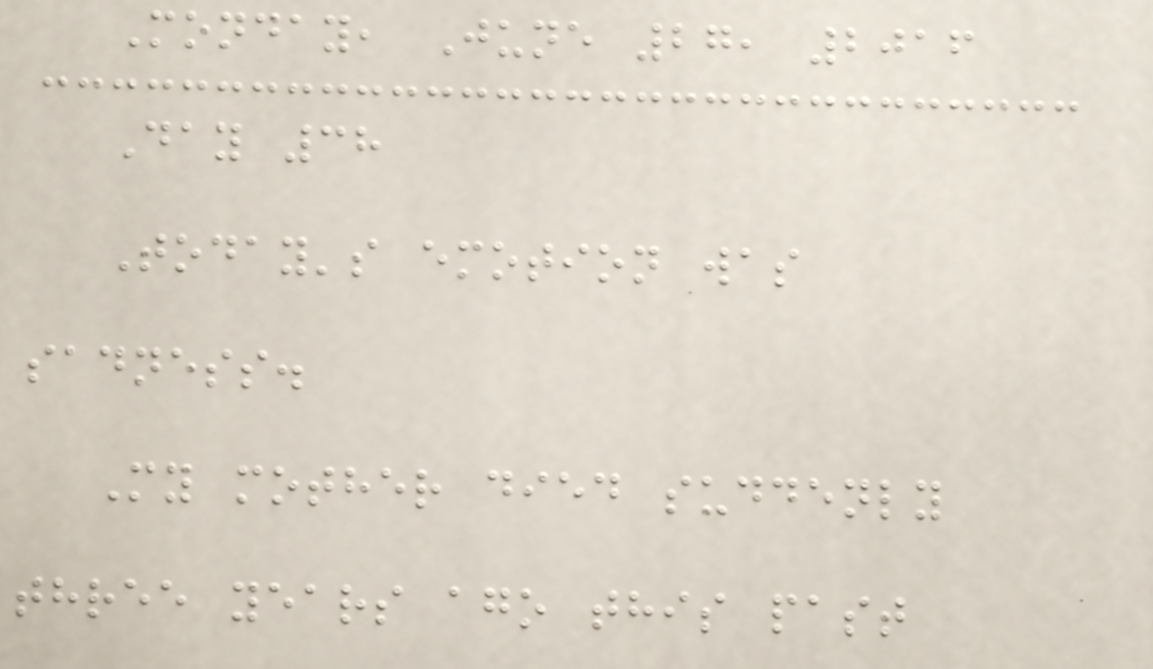Monday, June 27, 2016
Day 38
Today's emotion was
sadness.
My mother died suddenly
three years ago this past
